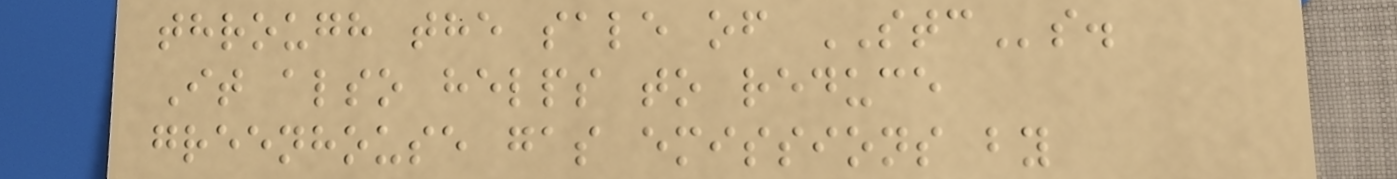through the sale of STCs.
It also helps to reduce
greenhouse gas emissions by
